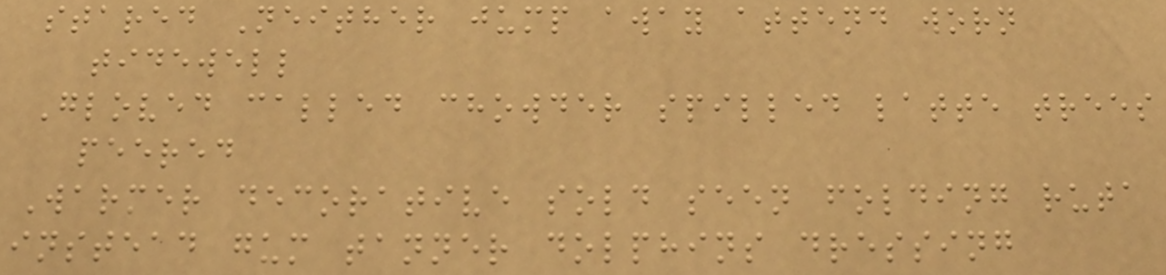stared Neither jump away attend worn
tidewell
Gloved called chowder spilled latte trees
peered
Warmer decorative sold seen folding ruta
instead gum tanner dolphins dressing
